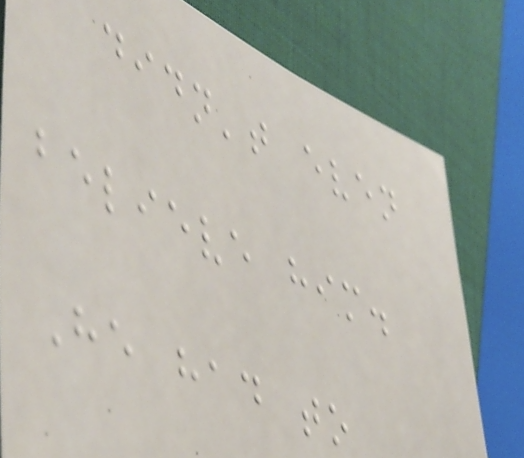didn't even
believe him.
He had to
